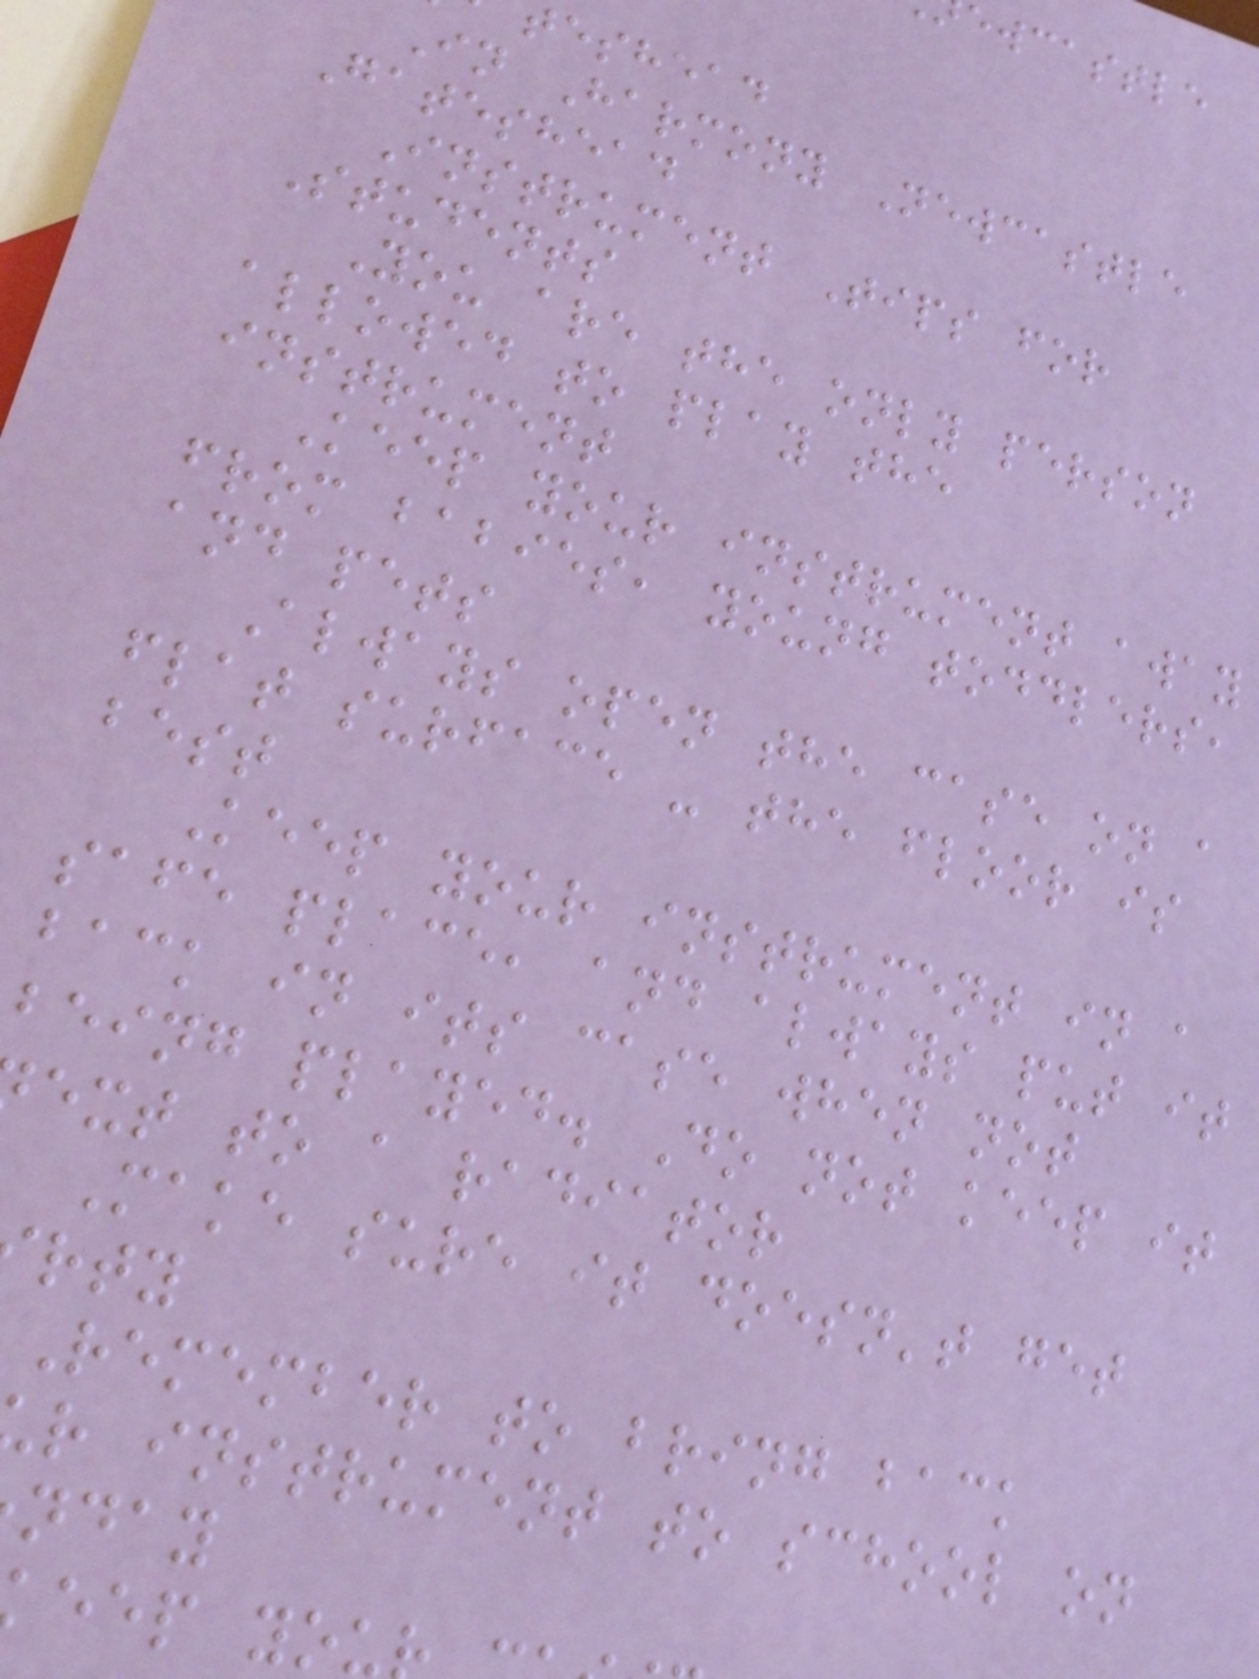ewcastle
teshead
In Harmony Newcastle
Gateshead
Instrument Tips for
Students
You are the only person
allowed to play the
instrument
Keep your instrument away
from babies, young toddlers,
and pets
Always open the case on a
flat surface - the floor is
best
Keep your instrument in a
safe place, and always put it
back in its case when not
being played. Do not keep it
ext to a radiator
Make sure it doesn't get
Remember to bring back
r instrument to school on
nday
eep you
